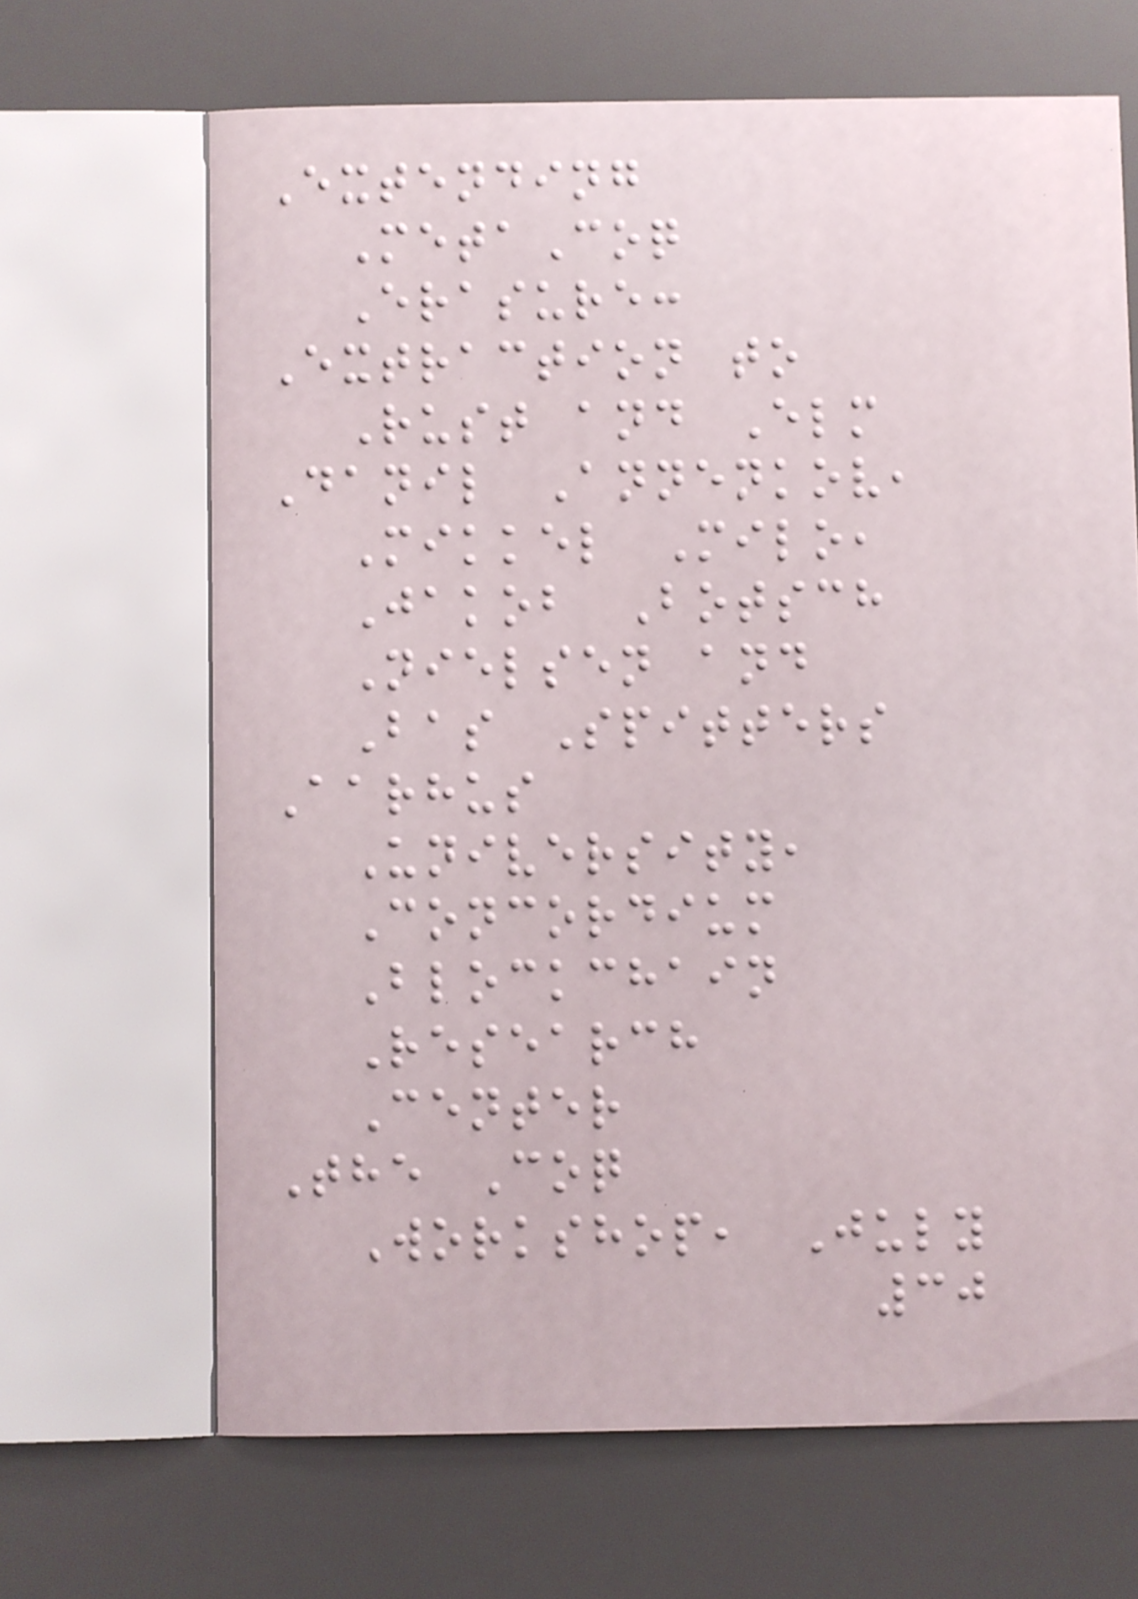Extending
MetaCoq
Erasure:
Extraction to
Rust and Elm
Danil Annenkov,
Mikkel Milo,
Jakob Botsch
Nielsen and
Bas Spitters
Aarhus
University,
Concordium
Blockchain
Research
Center
The Coq
Workshop, July
30
